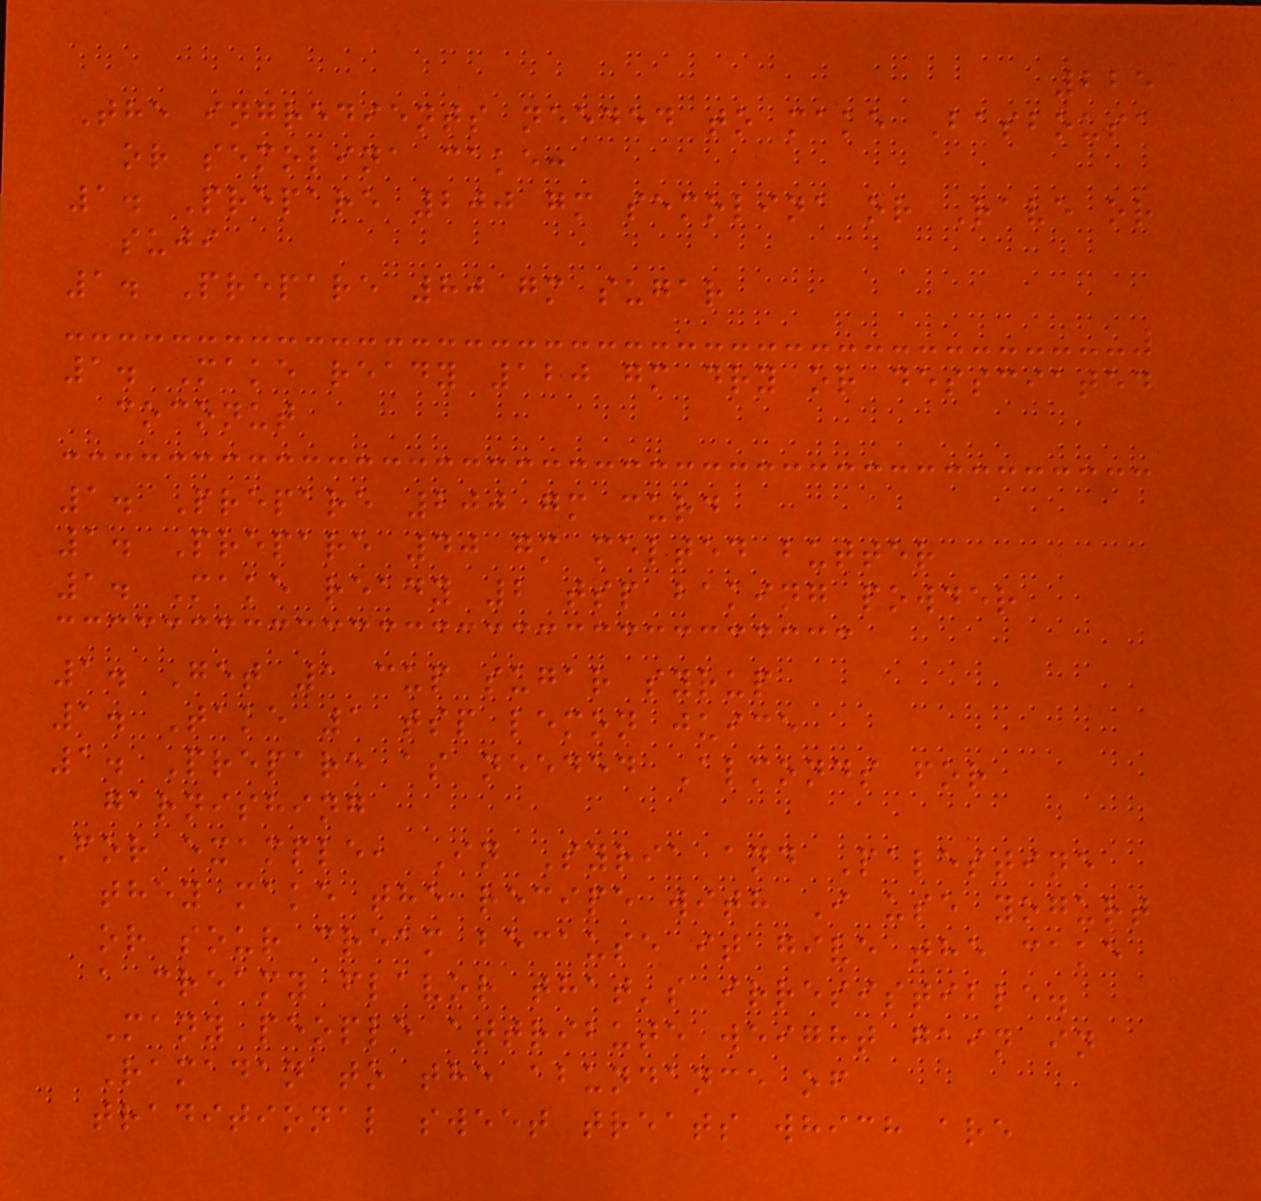225
The ingredients needed to make Basbousa
or semolina cake:
1. Prepare 200 gm semolina or Rave or
suji
1. Prepare 80 gm sugar
1. Make ready 120 gm dry or dessciated
coconut
1. Prepare 200 gm curd
1. Prepare 40 gm melted butter
1. Make ready 2 tsp baking powder
1. Get 1 cup sugar syrup
1. Take 1 tsp lemon juice
1. Prepare as needed Almonds for
garnishing
For example, In Syria and Palestine
they make the recipe with I use yogurt
or sour cream because it give the cake
a creamy flavor that's irresistible.
Many people attribute weight gain in
Ramadan to the abundance of
traditional sweet treats which are
